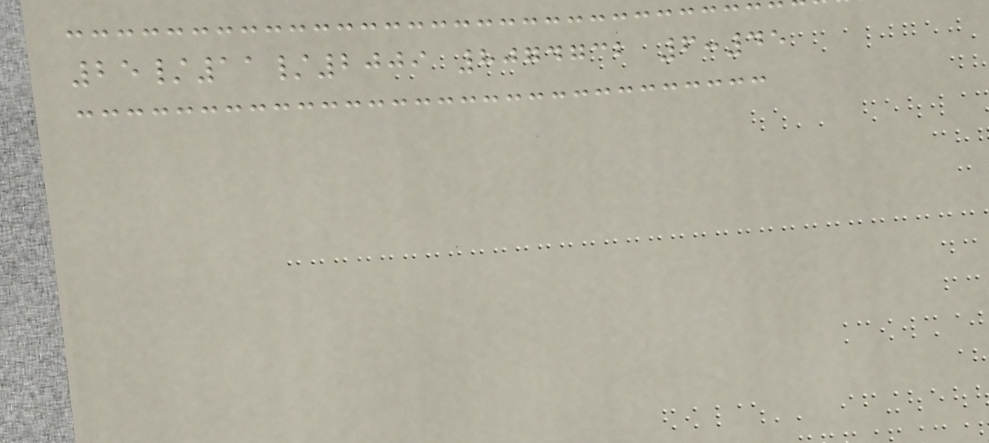25/11/2009 8074732 6:45
